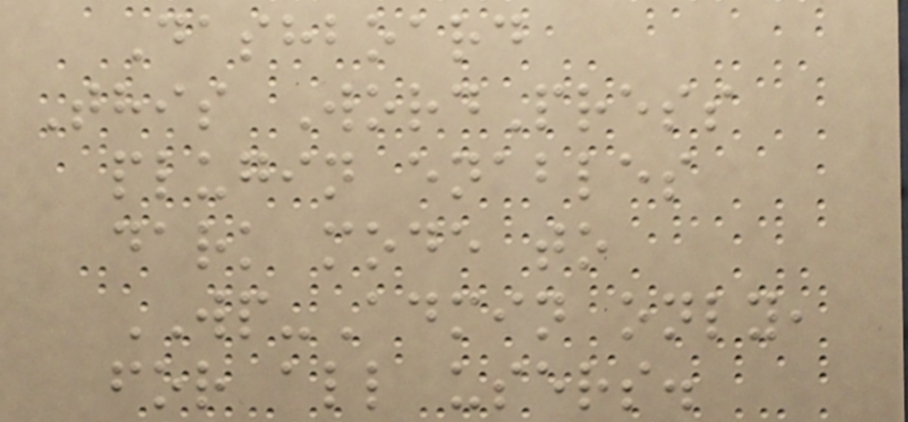Dashboard
This WordPress
plugin enables
dark mode to
WP-Admin only,
for all users.
